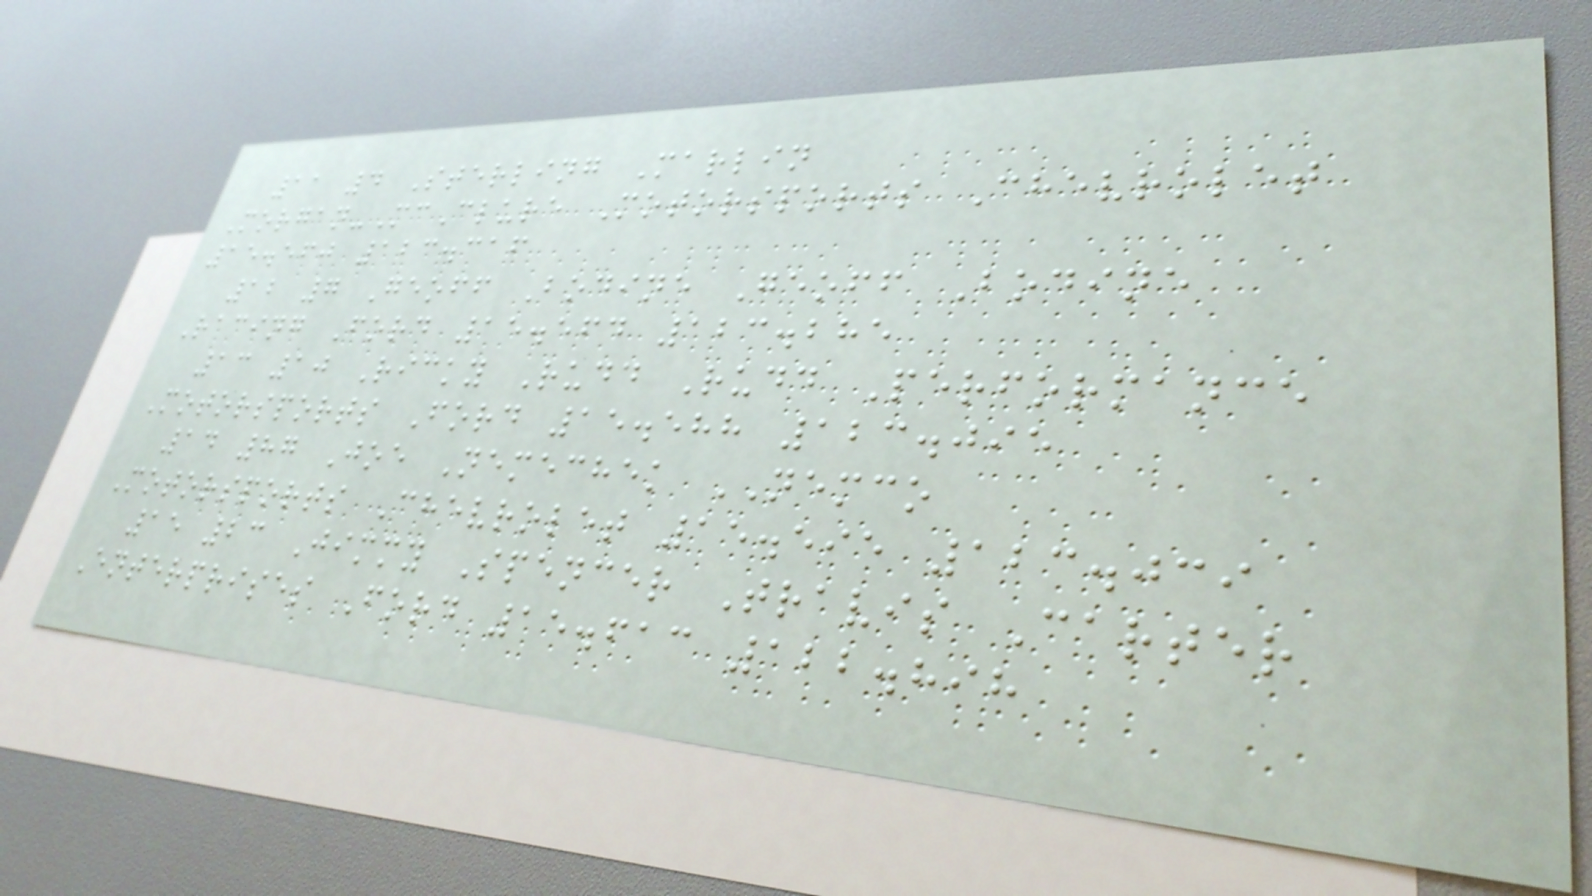11 4 Sterling Marlin
Morgan-McClure Motorsports Chevrolet
15.560 123.316
12 7 Geoff Bodine Geoff Bodine
Racing Ford 15.564 123.285
13 10 Ricky Rudd Rudd Performance
Motorsports Ford 15.588 123.095
14 87 Joe Nemechek NEMCO
Motorsports Chevrolet 15.595 123.039
15 23 Jimmy Spencer Travis Carter
Enterprises Ford 15.613 122.898
